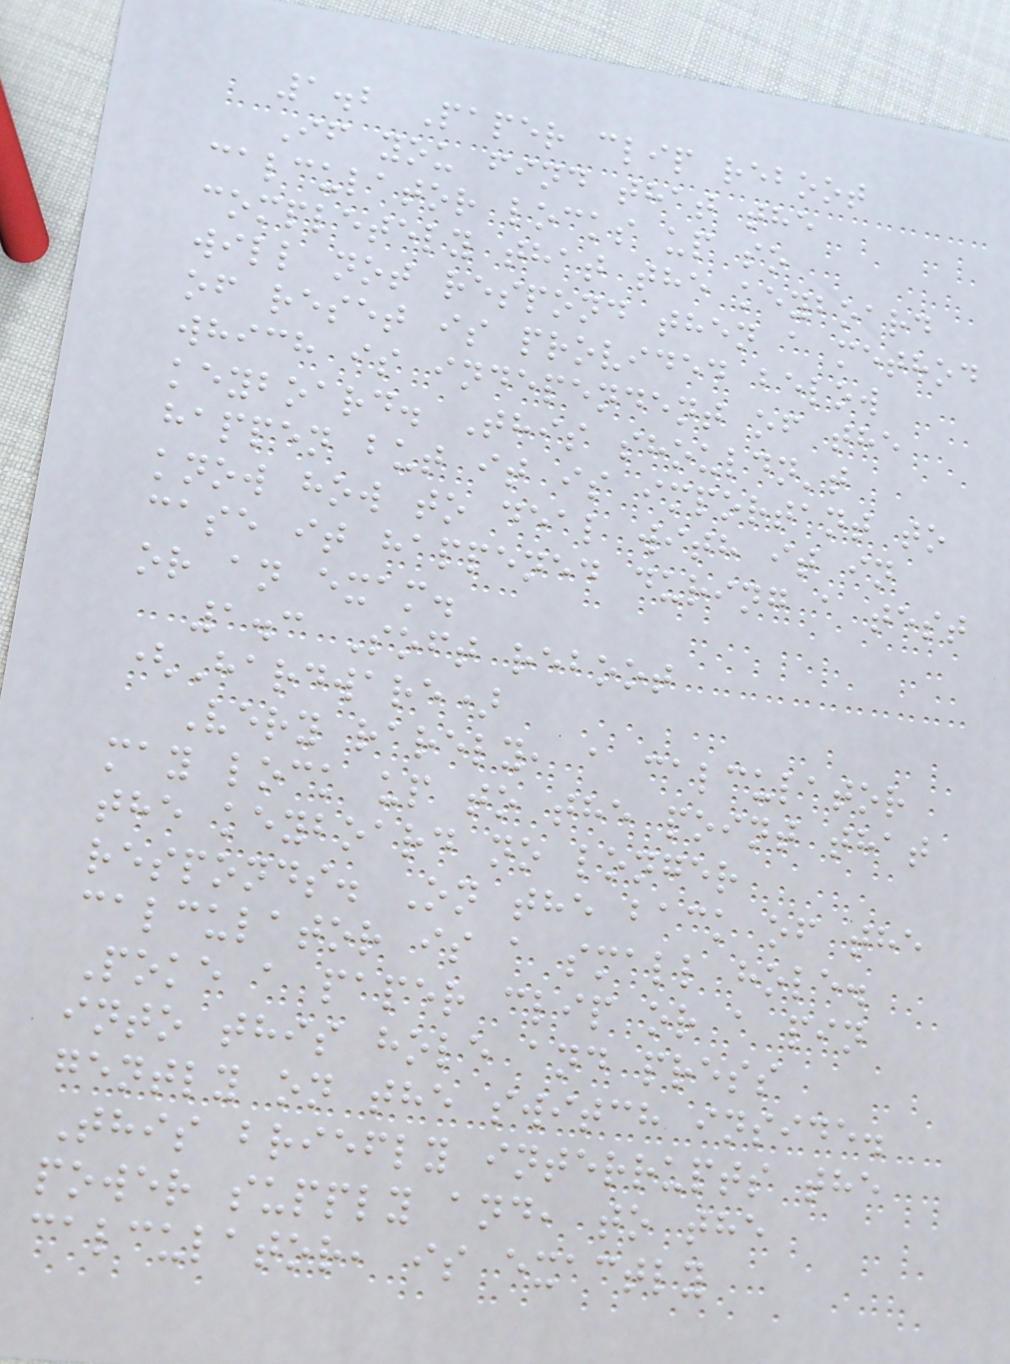1.2 Paper clip reboot
If you find that the
calculator locks up so
completely that the keyboard
will not respond then a method
of reset is provided below
which is independent of the
keyboard. This shouldn't
happen but it is important to
know how to deal with it in
case it happened during a test
or an exam.
1.3 Soft reboot
(Hardware)
Very rarely, a calculator
may lock up to the point that
the keyboard no longer
responds. On the back of the
calculator is a small hole.
Poke a paper clip or a pin
into this hole and press
gently on the switch inside.
This briefly interrupts the
power supply and, to the
calculator, is exactly
